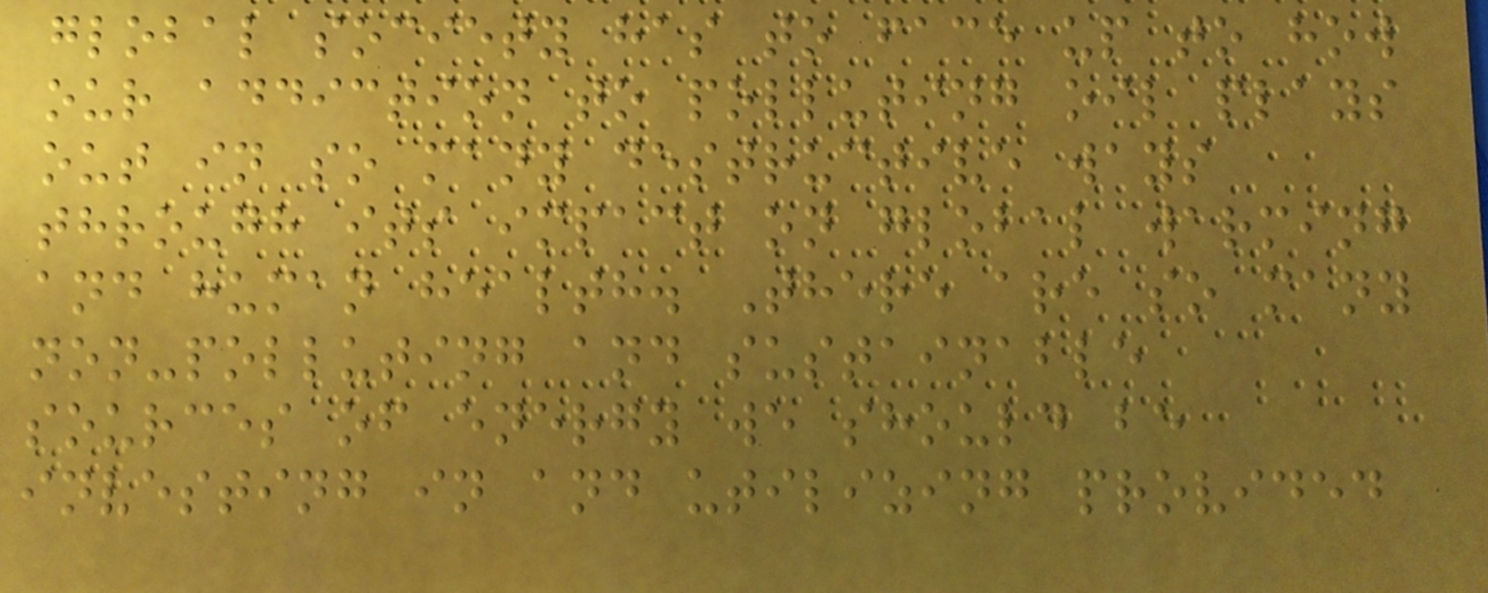global society has to face up to how
our addiction to polluting oil plays
out in so many destructive ways
through its impact on global warming
and human health. There are so many
non-polluting and sustainable
sources of energy we should be
investing in and utilizing provided
